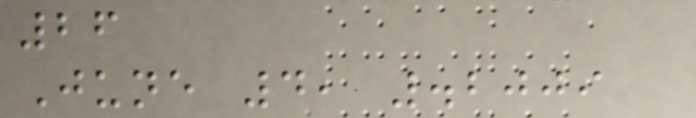26
June 4, .2009
